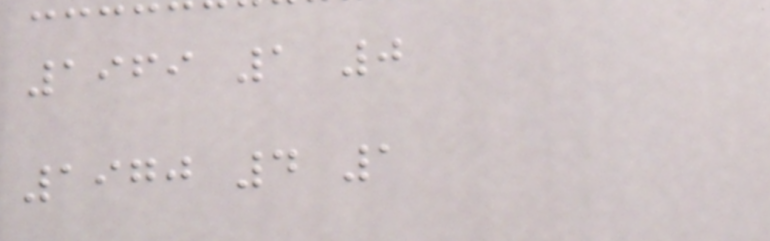1969 1 0
1970 4 1
